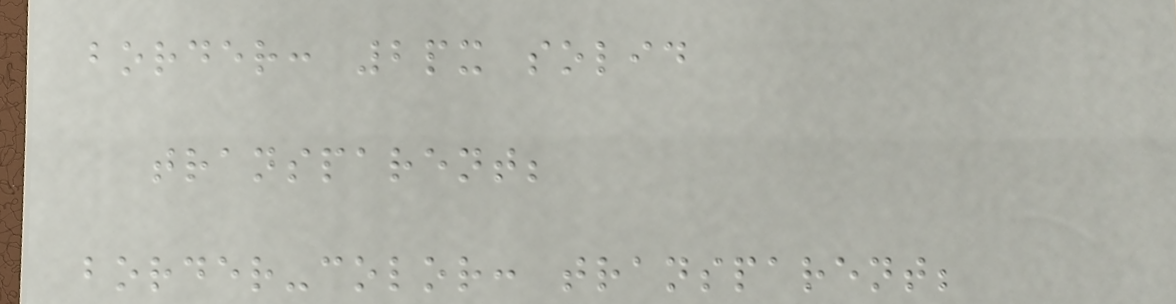border: 2px solid
transparent;
border-color: transparent;
